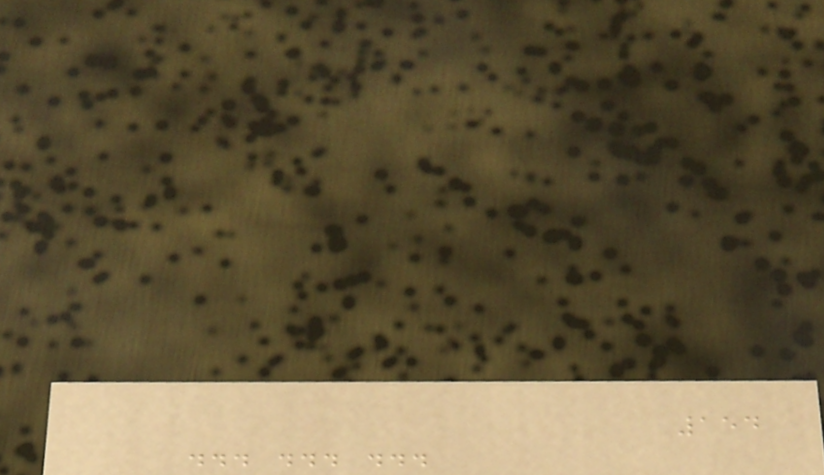154
... ... ...
